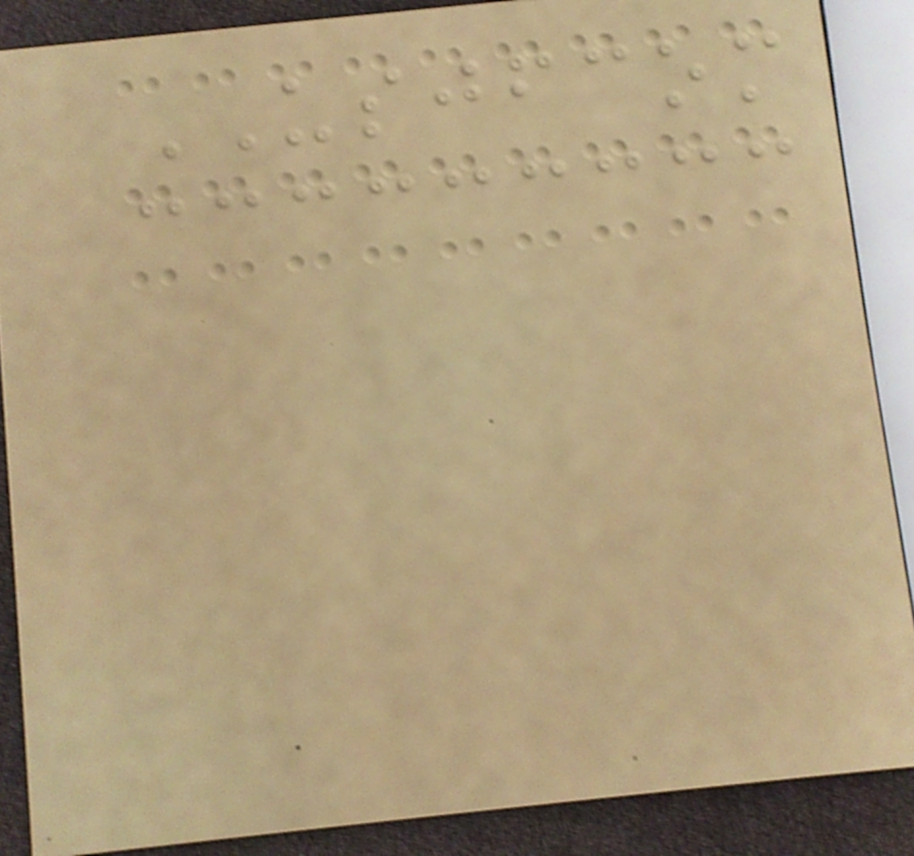USJFCOM
